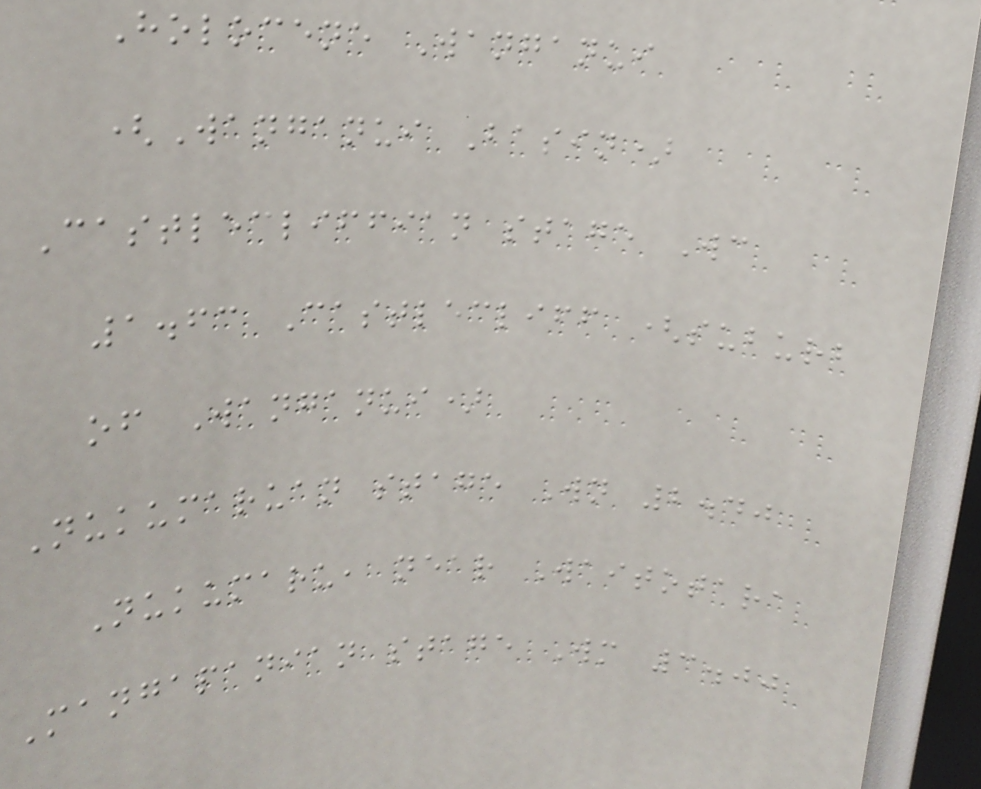Holocene Wanganui
(Wanganui Basin)
Castlecliffian stage Wc
1.63 Castlecliff (suburb
of Wanganui)
Nukumaruan stage Wn 2.40
Nukumaru, near Waitotara
Mangapanian stage Wm 3.00
